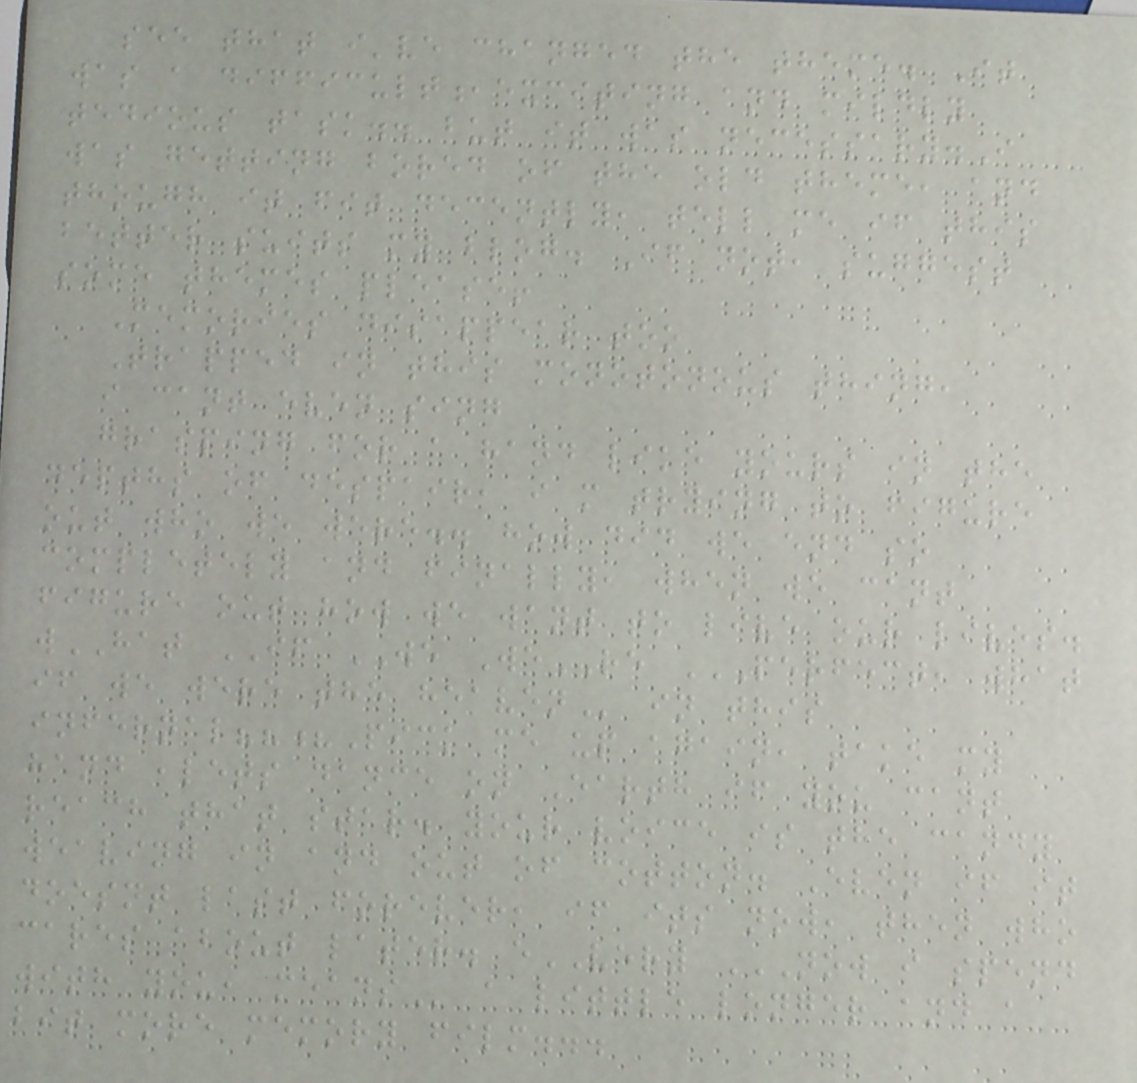see that i've changed the theme. It
was a difficult,exciting and mildly
tedious task.. but it was necessary.I
was getting bored of the old theme, and
though it fit decently, tell me if this
better suits my blog. If not, suggest
some themes please!
Memories disappear too
Trapped in this monotonous thing,
i cant even sing
grasping for a hand like yours in the
depths of despair, i m trying to figure
out who we were.. how did we end so
completely and finally, when we cant
figure out how we want to live our lives.
wHAT IF WE WeRE PERFECT, WHAT
IF WE WERE THE HEAVEN in this
infernal???Pick me up again, take my
hand ,lets dance on Earth if you cant
reach that star. your voice is the candy
weaving in and out of cotton. Even if it
doesnt last forever, if its now, then who
cares about later. eVERY NOW I SPEND
WITH YOU, MEANS a little longer and a
bit more memory film...
